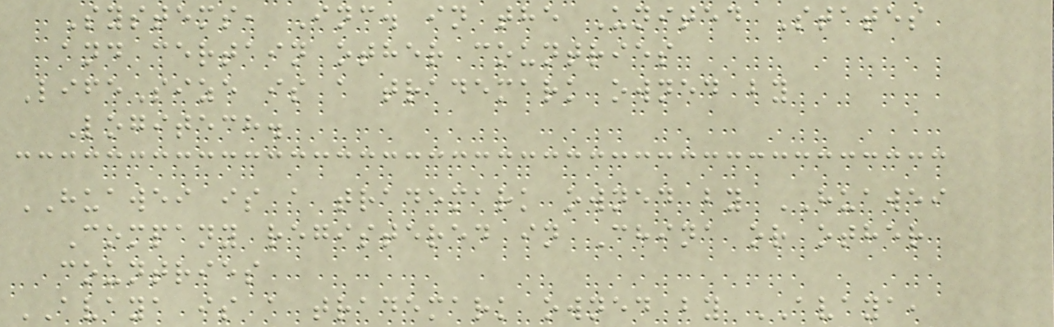Systems, Inc. in the United States
and certain other countries
LifeSize is a trademark owned by
Logitech.
HUAWEI is a trademark owned by HUAWEI
Company registered in China or other
countries
AVAYA is a trademark owned by AVAYA,
